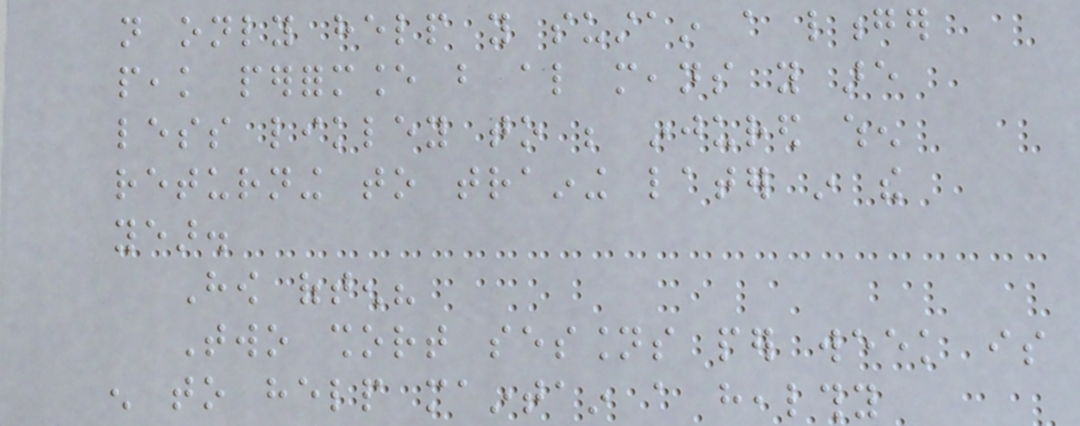not only help you sustain a longer
peak performance but also means you are
less likley to be injured when
returning to training later in the
year.
How often?
Two short sessions per week is
enough to help maintain a healthy
